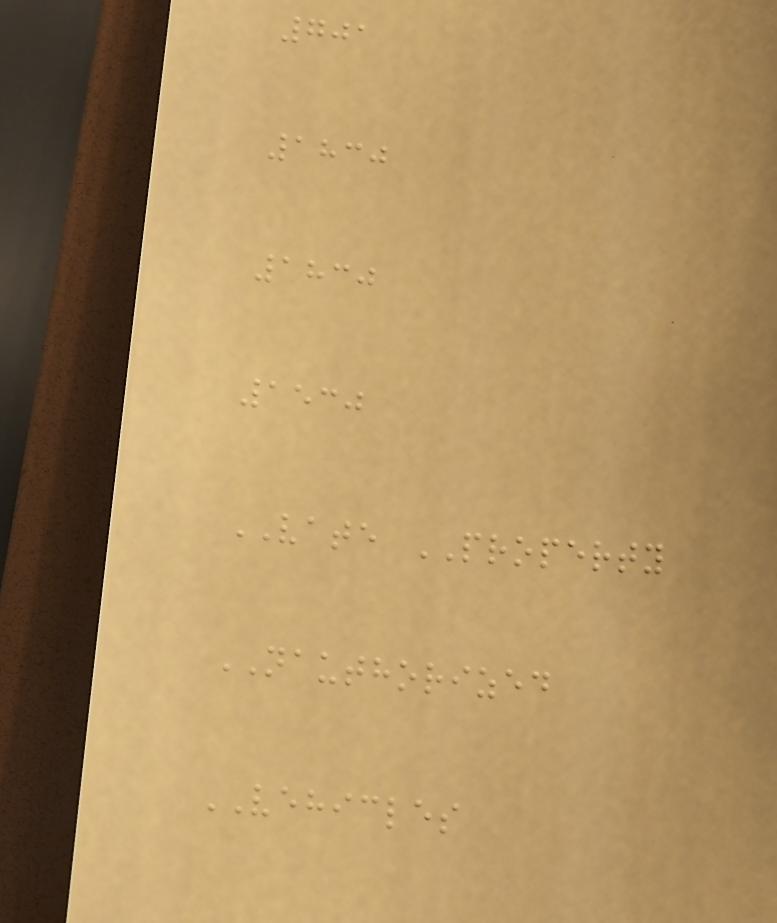701
1830
1830
1530
VATE PROPERTY
NAUTHORIZED
VEHICLES
